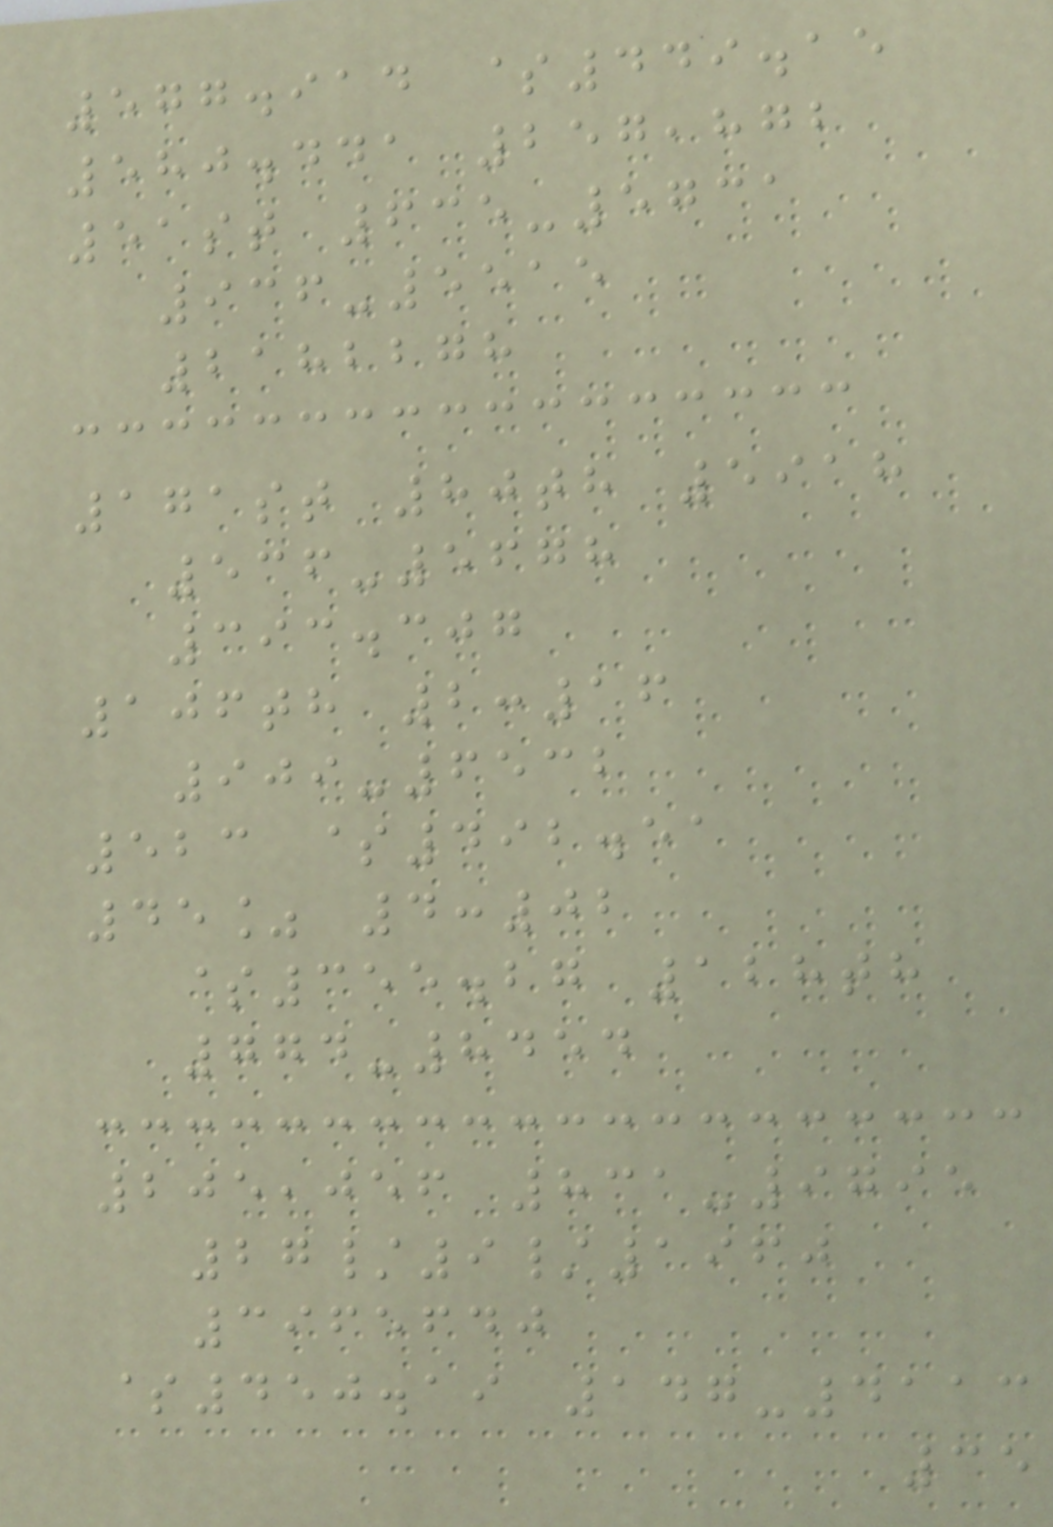577.914 $449.15
580.441 257,872
51st 635-5731
936-5515
2182278
171st 80th 5918
536-5678
393.307
106th 2:16
909-6532
523 $492.51
45% 4:02
$355.27 128th
774-8454
205,056 831-9795
27/9/1960
3965640
$450.19 147-4113
35
